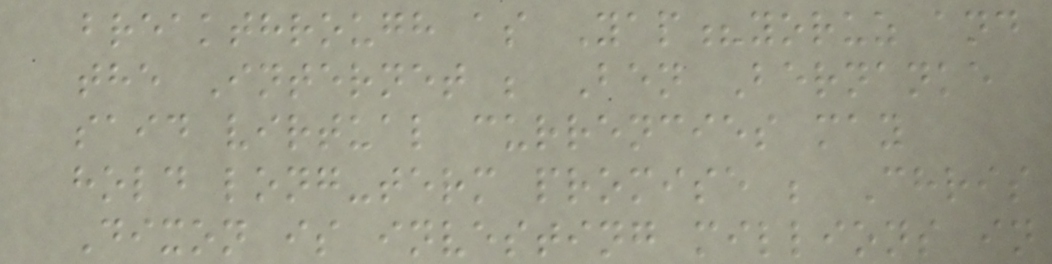breakthrough as Yap?yoruz and
the Internet ; Ben Bernanke
said virtual currencies may
hold long-term promise ; Chris
Dixon is investing millions in
